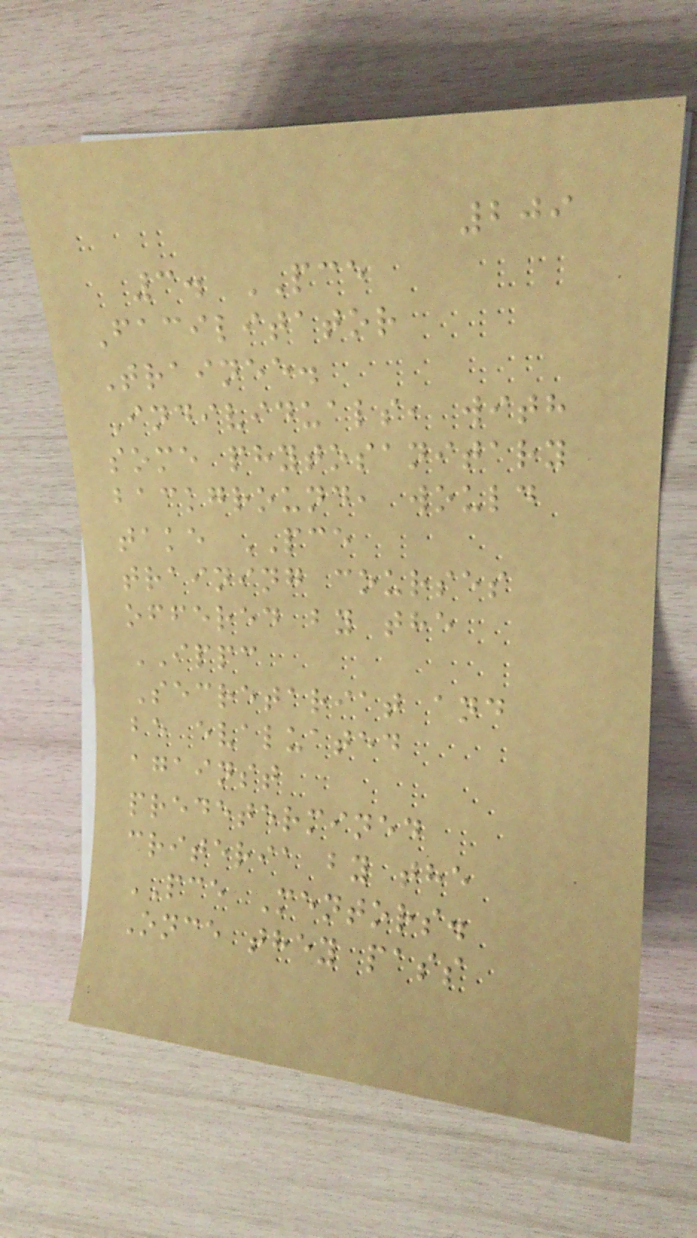209
3. PCE
Facilitator
Trainee.
Individuals, with
some phytosanitary
background, would
take PCE
training courses
offered by the
IPPC
Secretariat and
be evaluated
against
predetermined
criteria by the
PCE Mentors.
Once they pass
